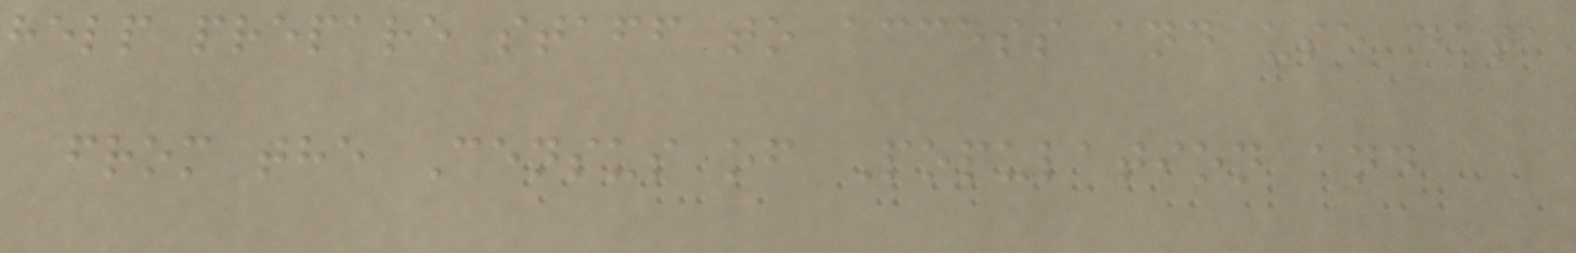help prepare staff to access and use data
from the Census of Population and
